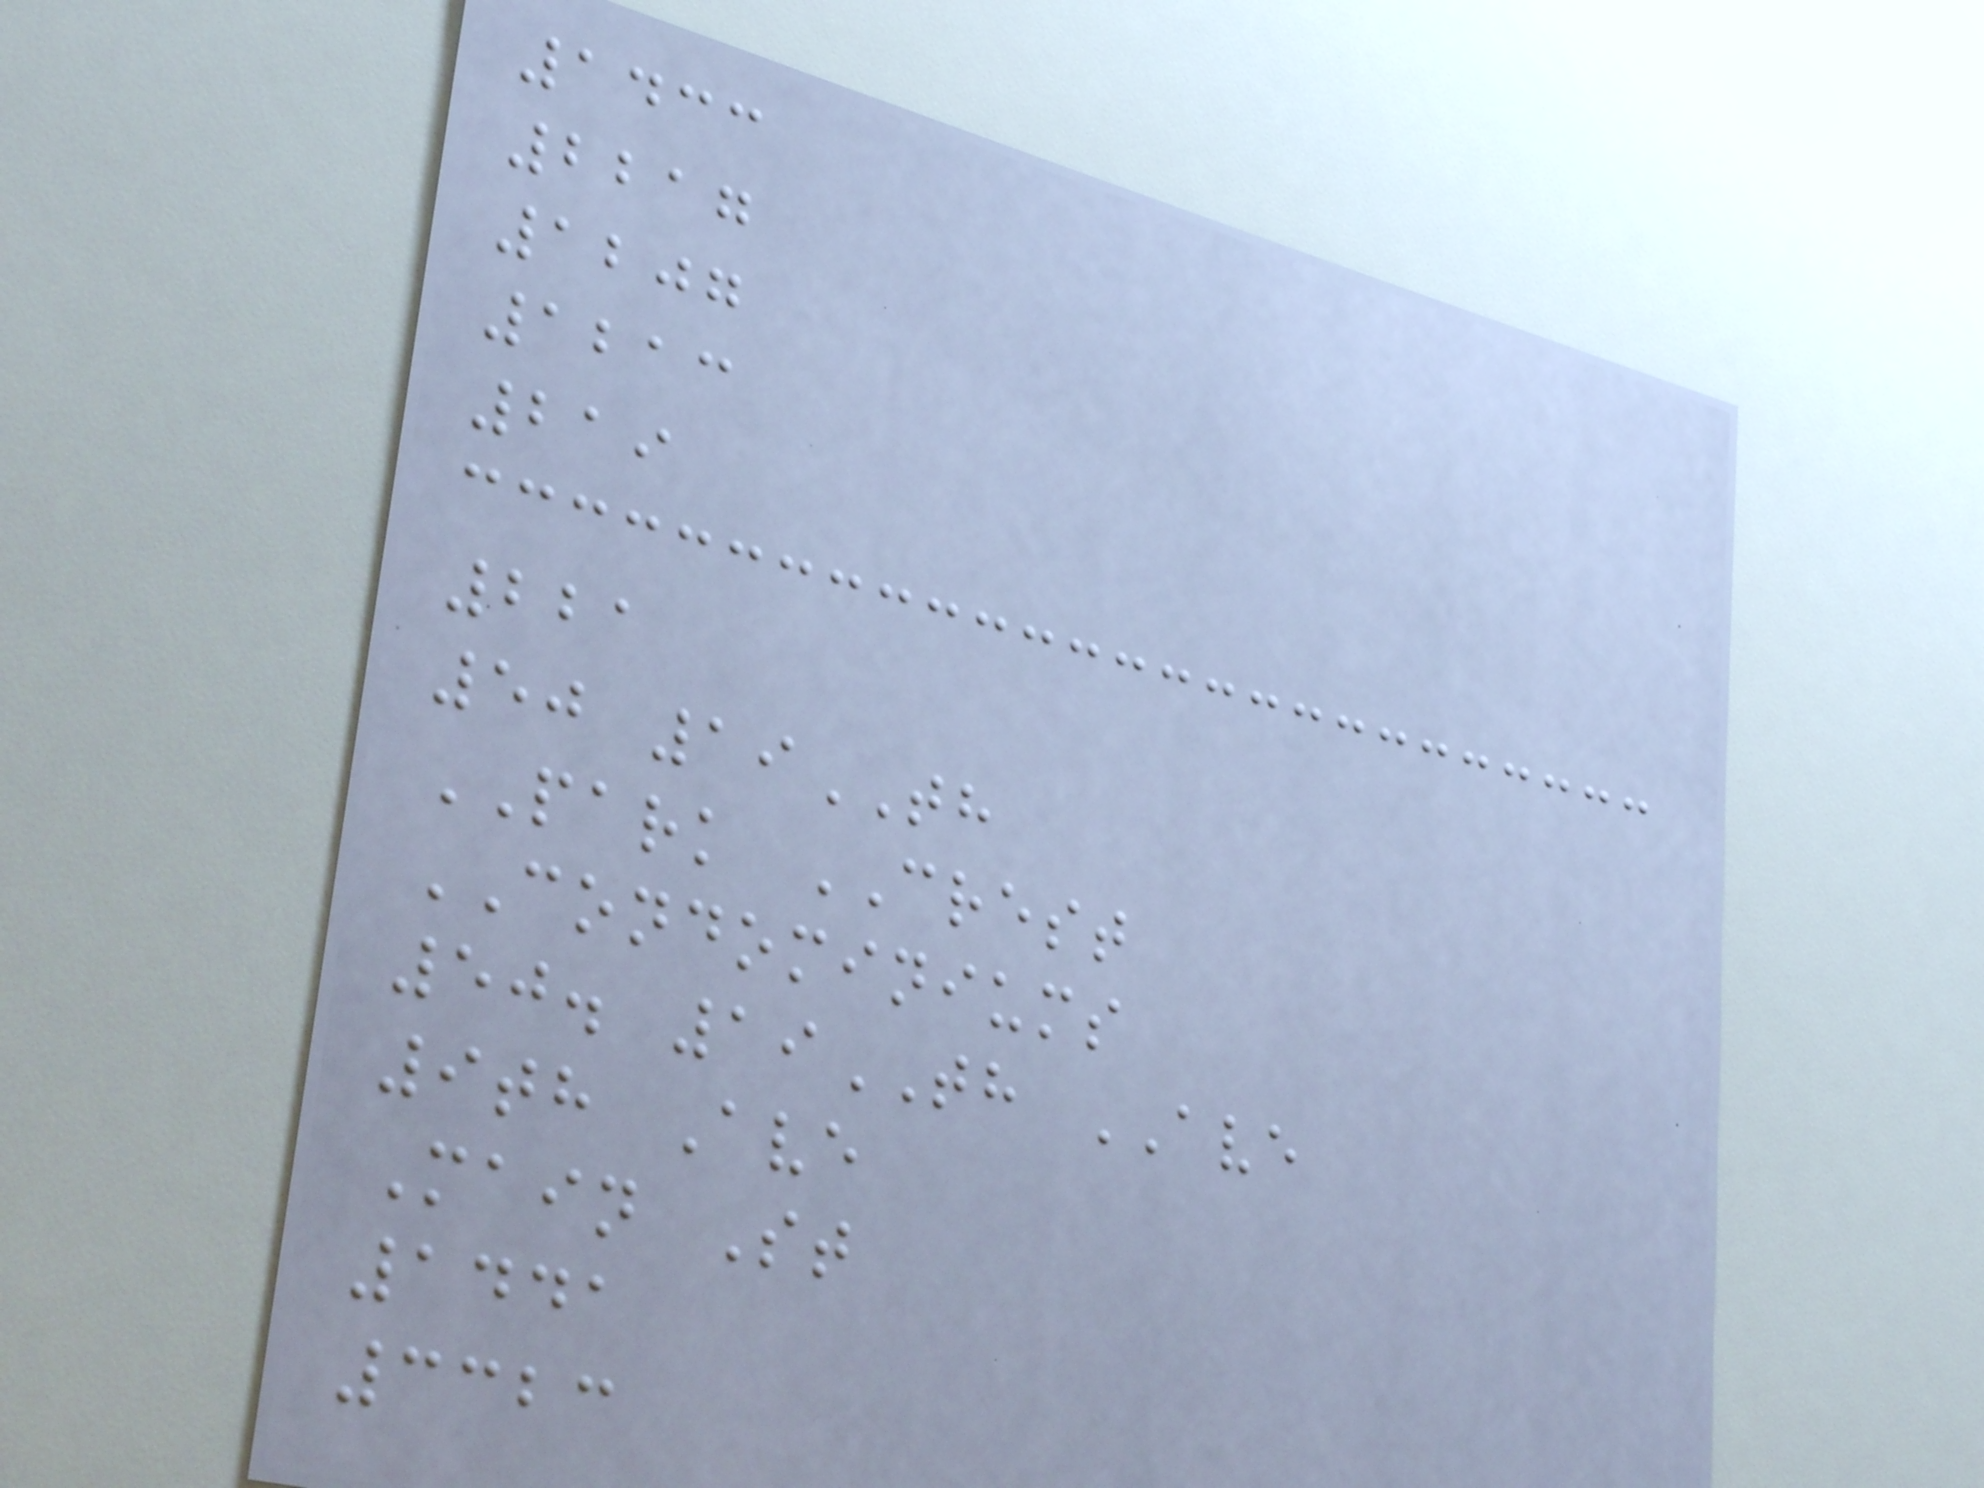1433
2217
1207
1213
219
221
50 19TH
PARK CREST
CONDOMINIUMS
50. 19TH AVE
9th Ave
Main St
1441
3323
